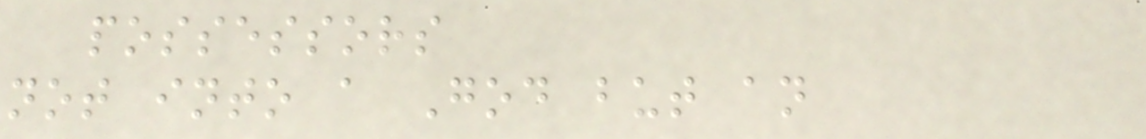possessors
not into a God but an
